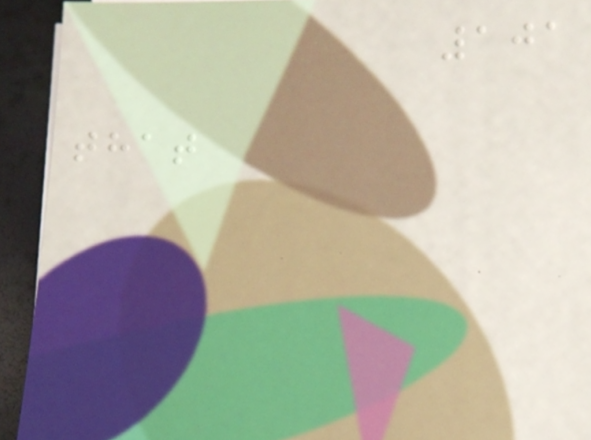101
that
